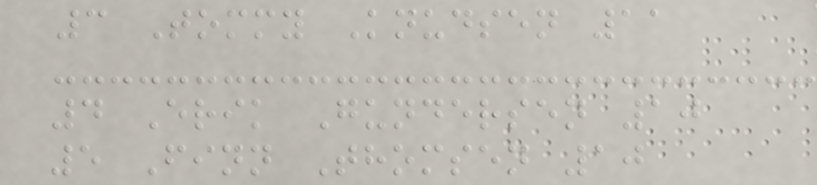3 Tommy Knudsen 11
4 Erik Gundersen 10
5 Finn Thomsen 10
